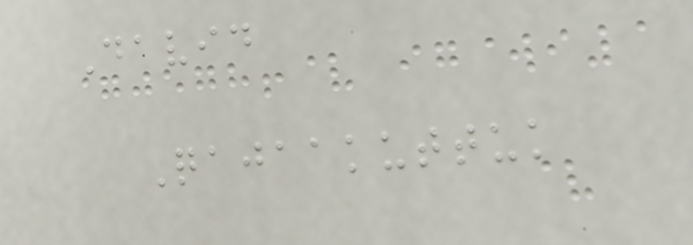David
Qajaakuttuk
